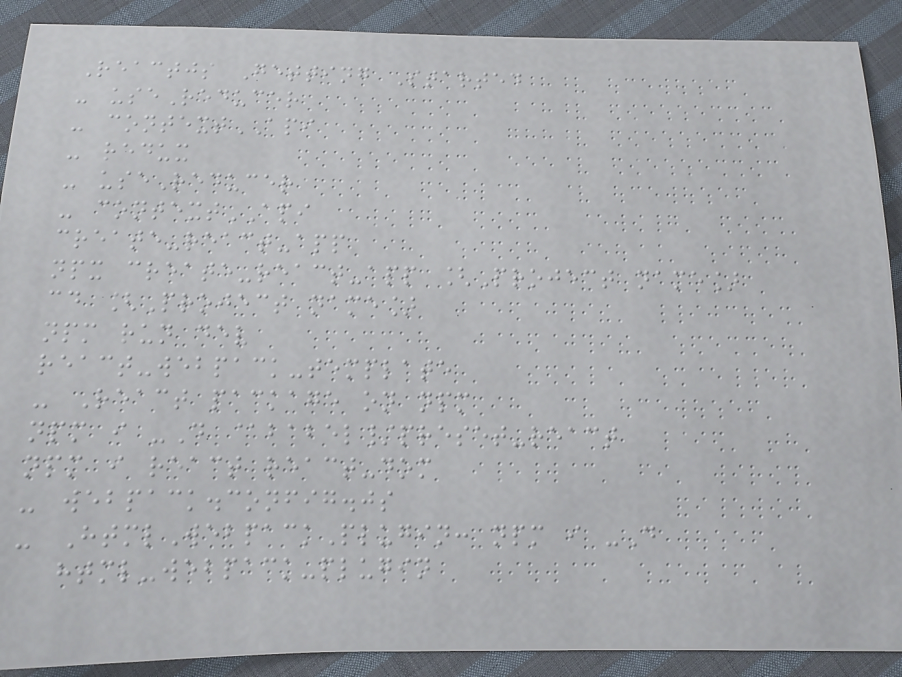Reactjs Getting Started
- useReducer
- contextAPI
- redux
- useReducer
- contextAPI
create-react-app
npx create-react-app [Project name]
cd [Project name]
npm run dev
react-webpack-template
- React package on npm
npm i -D @babel/preset-react
npm i react react-dom
- webpack.config.js
- HtmlWebpackPlugin: npm i -D
html-webpack-plugin
